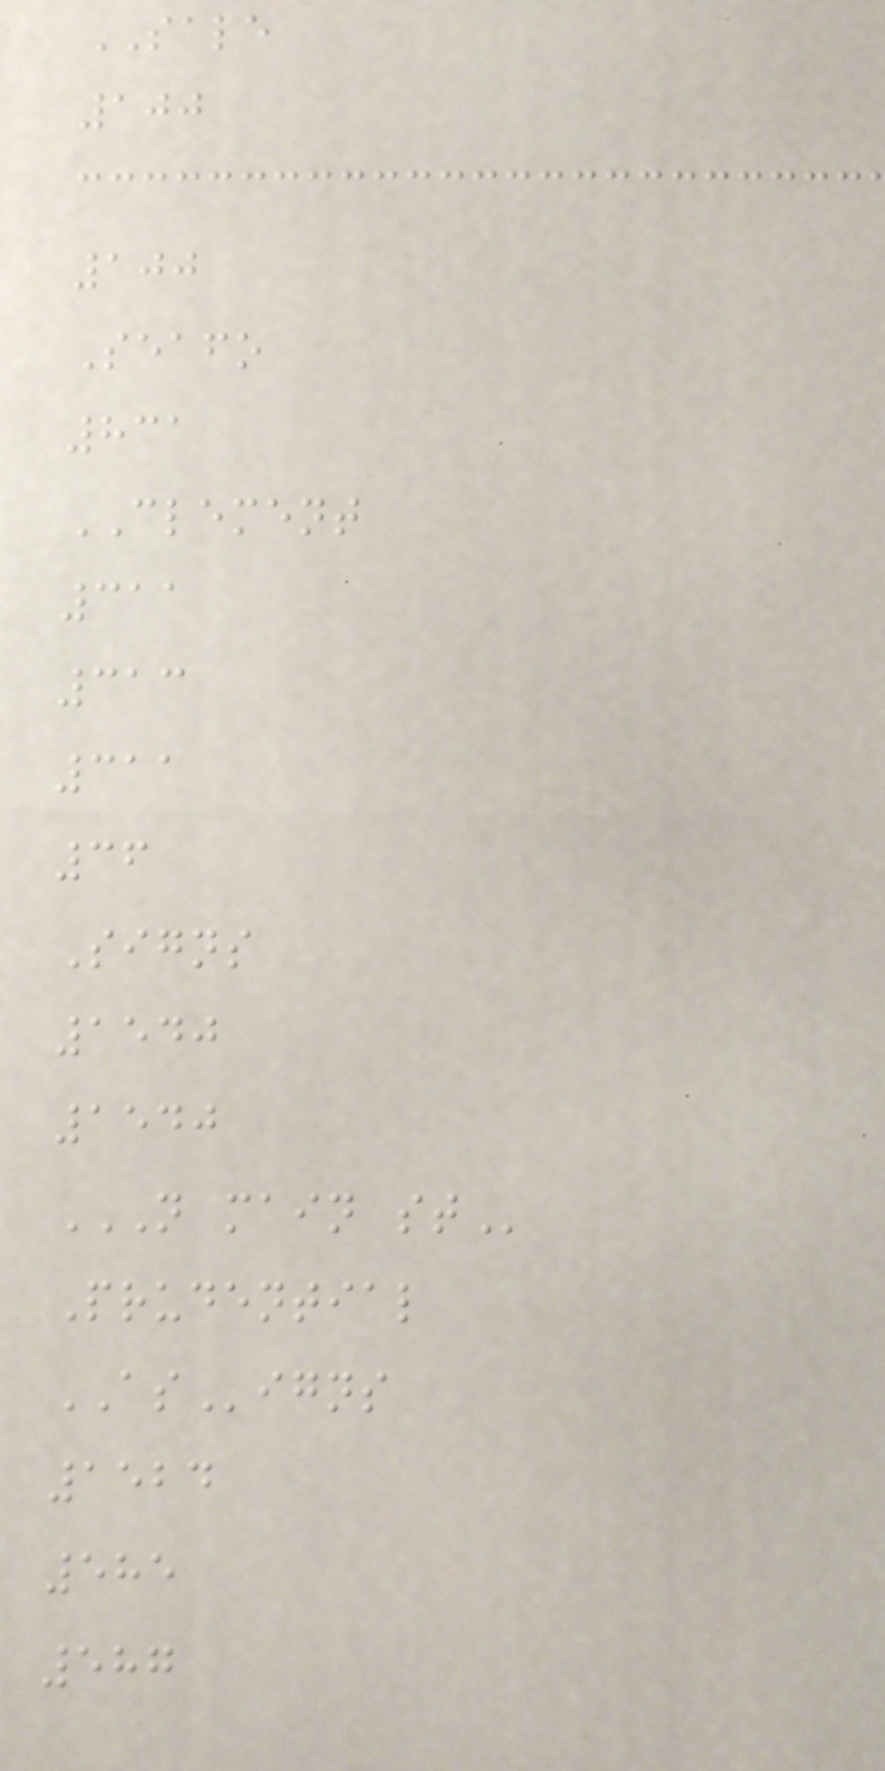SALE
100
100
Seafo
831
CLEMENT
311
313
311
36
Signs
1540
1540
N MAIN ST
Prudential
ASigns
1524
585
587
